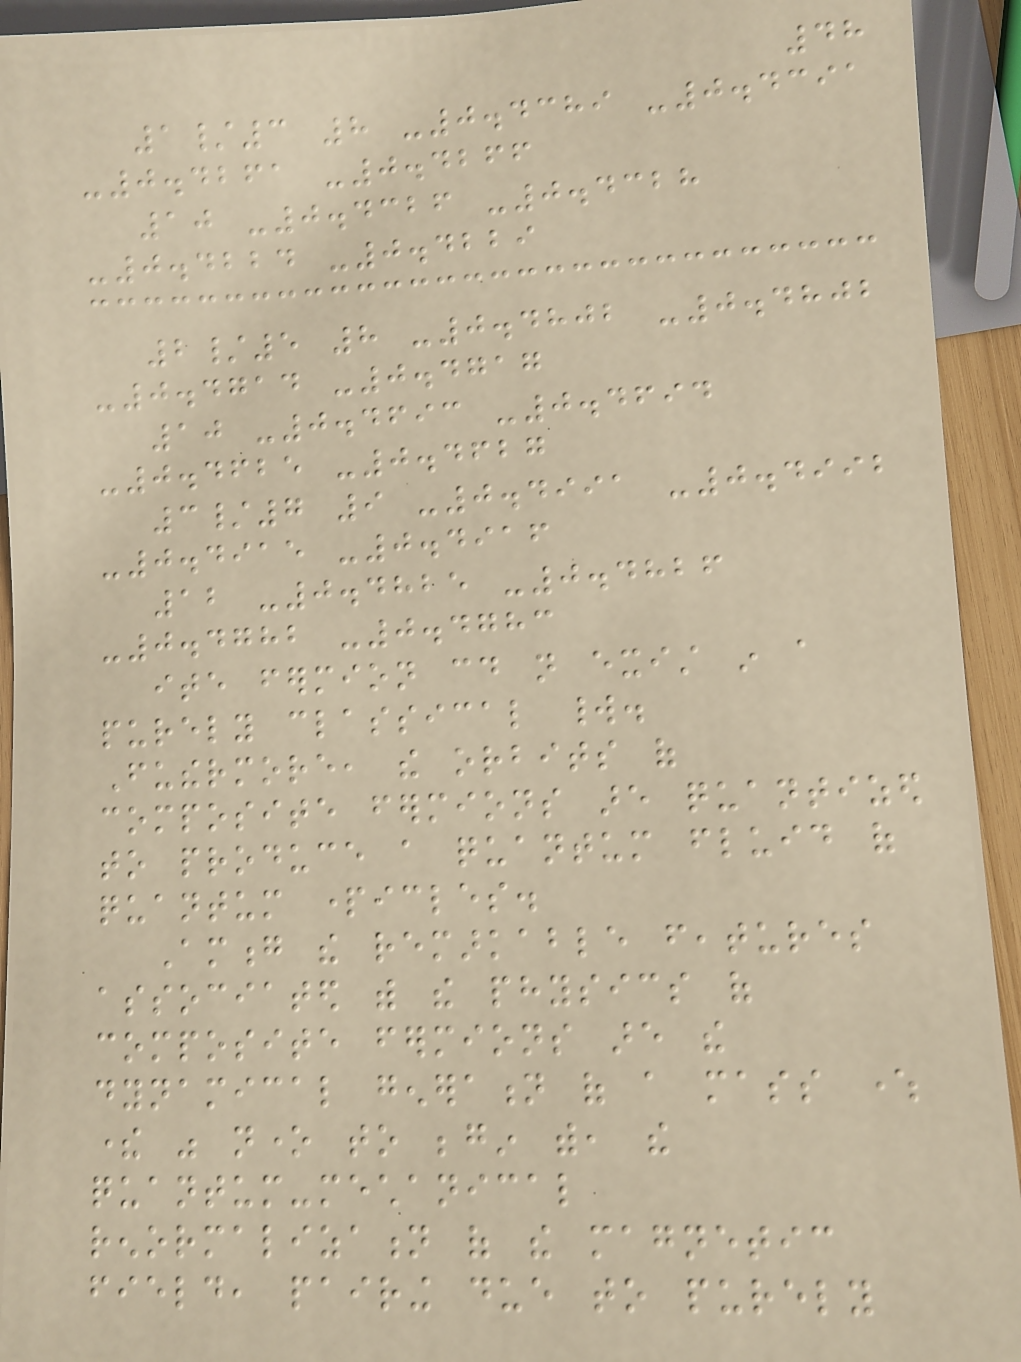48
1/3 8 -0.4389 -0.4391
-0.4261 -0.4266
10 -0.4326 -0.4328
-0.4224 -0.4229
2/5 8 -0.4802 -0.4802
-0.4714 -0.4717
10 -0.4693 -0.4694
-0.4625 -0.4627
3/7 9 -0.4991 -0.4992
-0.4915 -0.4916
12 -0.4825 -0.4826
-0.4782 -0.4783
ite fermion could not exist in a
purely classical world.
Futhermore, the orbits of
composite fermions are quantized
to produce a quantum fluid of
quantum particles.
Among the remarkable features
associated with the physics of
composite fermions are the
dynamical generation of a mass where
there was none to begin with, the
quantum-mechanical
renormalization of the magnetic
field, pairing due to purely
